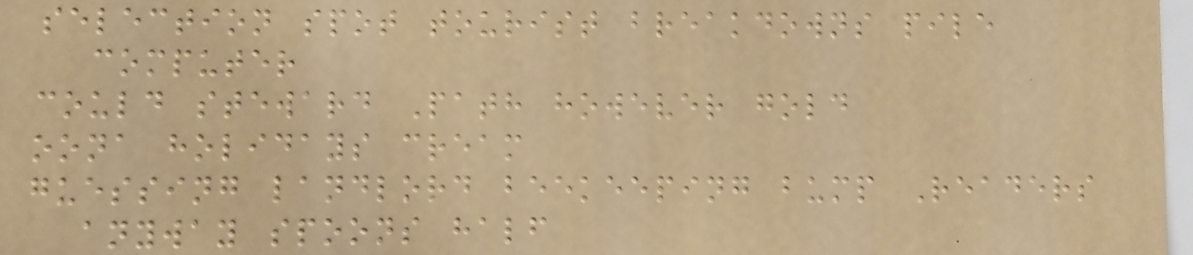selection spot tourist breakdowns pile
computer
could steward Path however gold
oona holidays cream
guessing landlord beekeeping bump Readers
anyway spoons half
